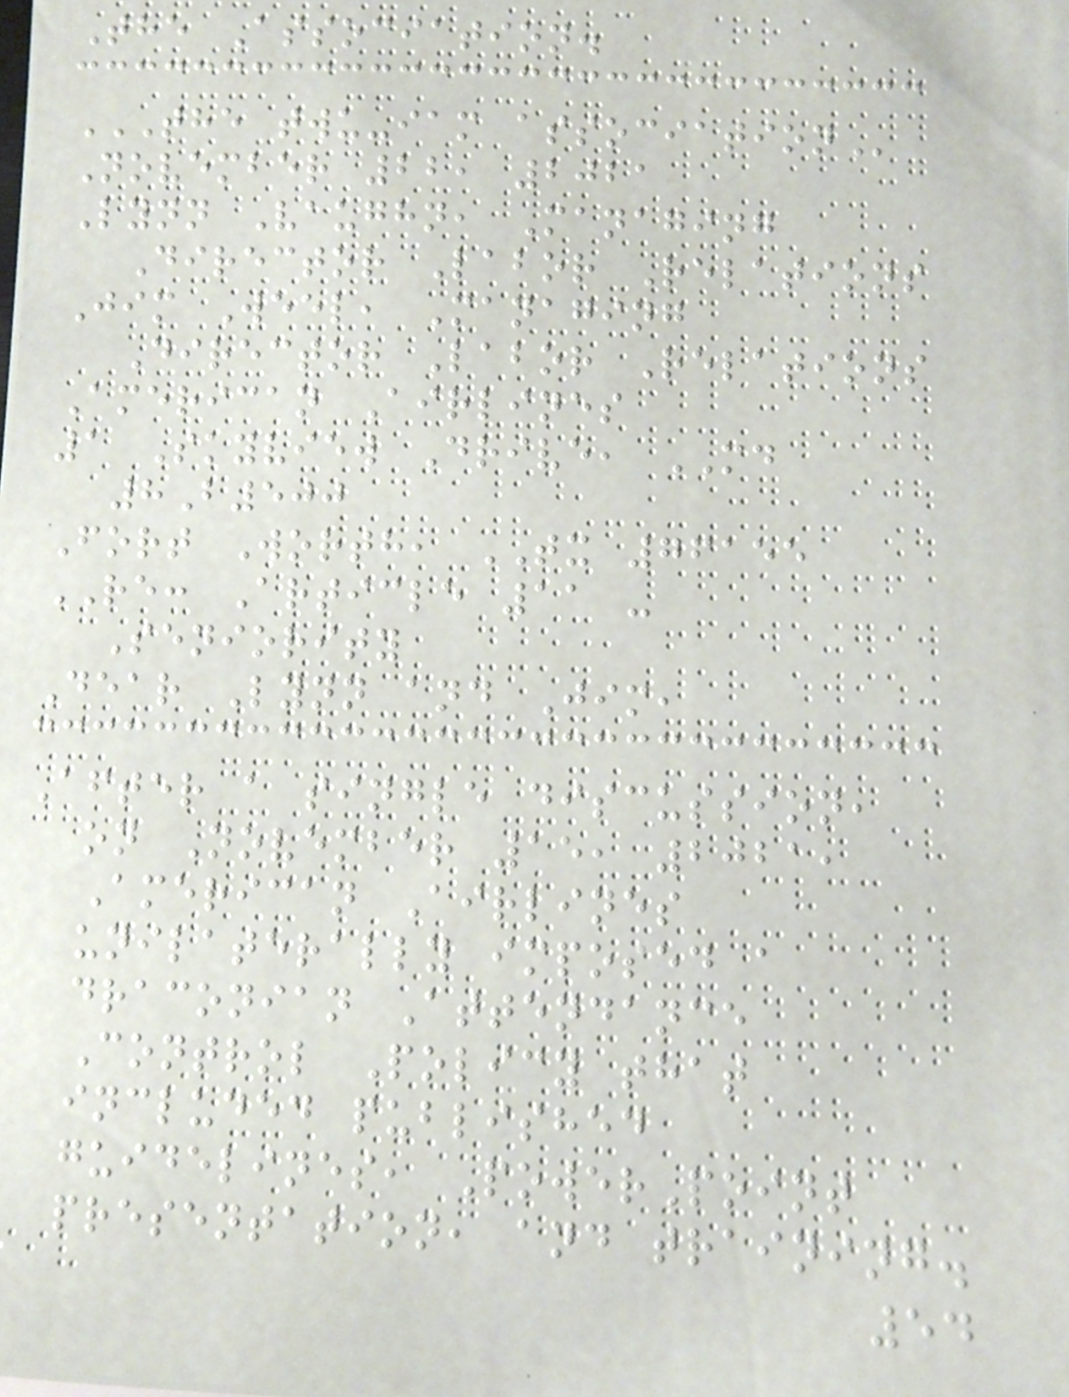The Association.
THE TWU-IAM ASSOCIATION
November 22, 2021
Lynn Vaughn, Managing
Director Labor Relations
Jim Weel, Managing
Director Labor Relations
American Airlines
1 Skyview Drive, MD
8B500
Fort Worth, TX 76155
RE: Article 11 -
Seniority
Dear Lynn and Jim,
After a single discussion,
on November 15, 2021,
American Airlines
unilaterally imposed a
draconian Attendance
Control Policy that
included published
guidelines, PowerPoint
presentation, and training.
54
